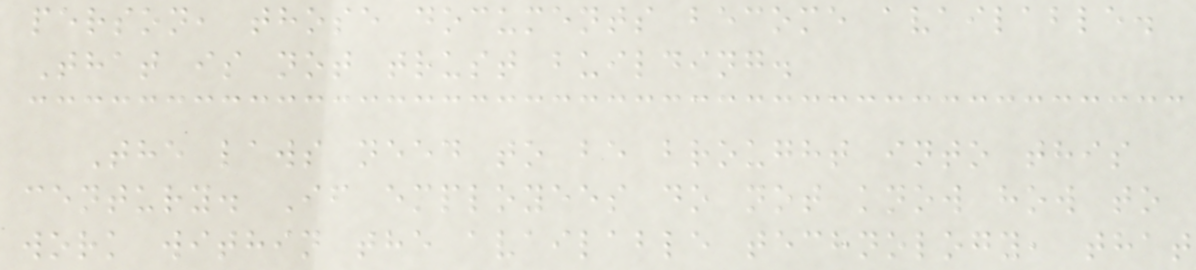person, those documents become available.
That is not trust building.
The laws need to be brought into this
century. If employees do not know how to
work within the available technology, that
